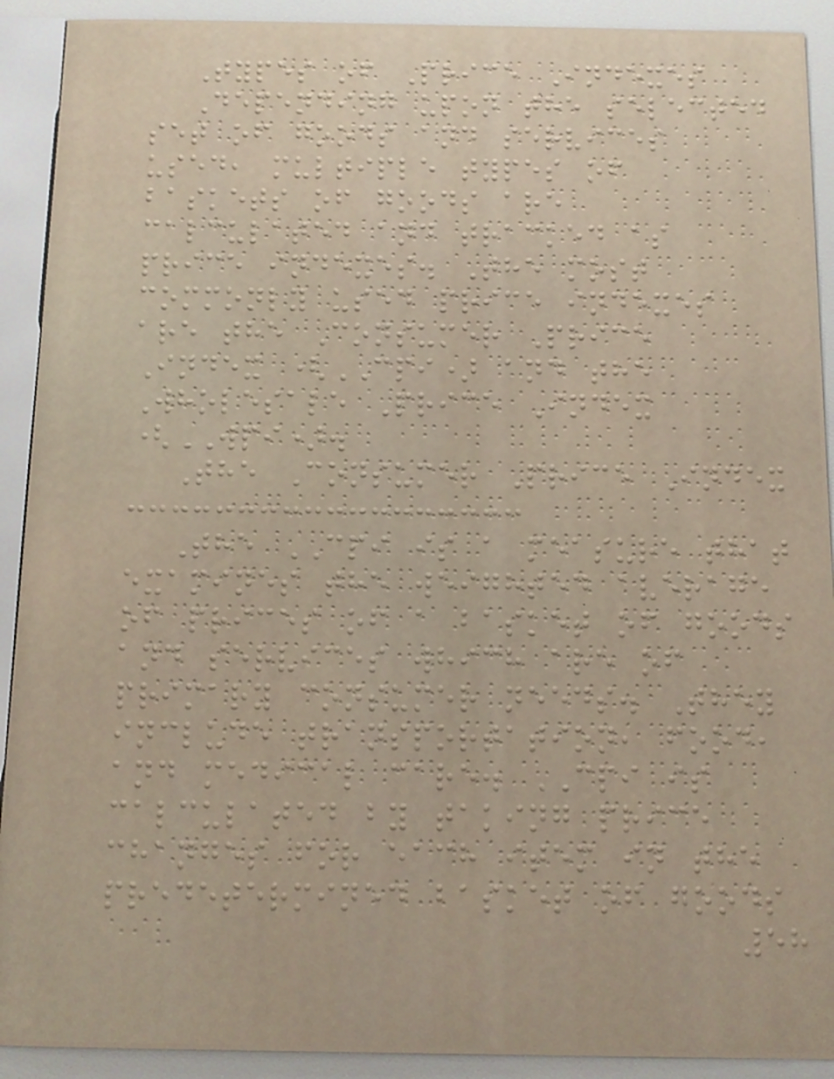Types of Price Indexes
Depending upon the selected
set of goods and services
used, multiple types of
baskets of goods are
calculated and tracked as
price indexes. The most
commonly used price indexes
are the Consumer Price
Index (CPI) and the
Wholesale Price Index
(WPI).
The Consumer Price Index
The CPI is a measure that
examines the weighted average
of prices of a basket of goods
and services which are of
primary consumer needs. They
include transportation, food,
and medical care. CPI is
calculated by taking price
changes for each item in the
predetermined basket of goods
58
